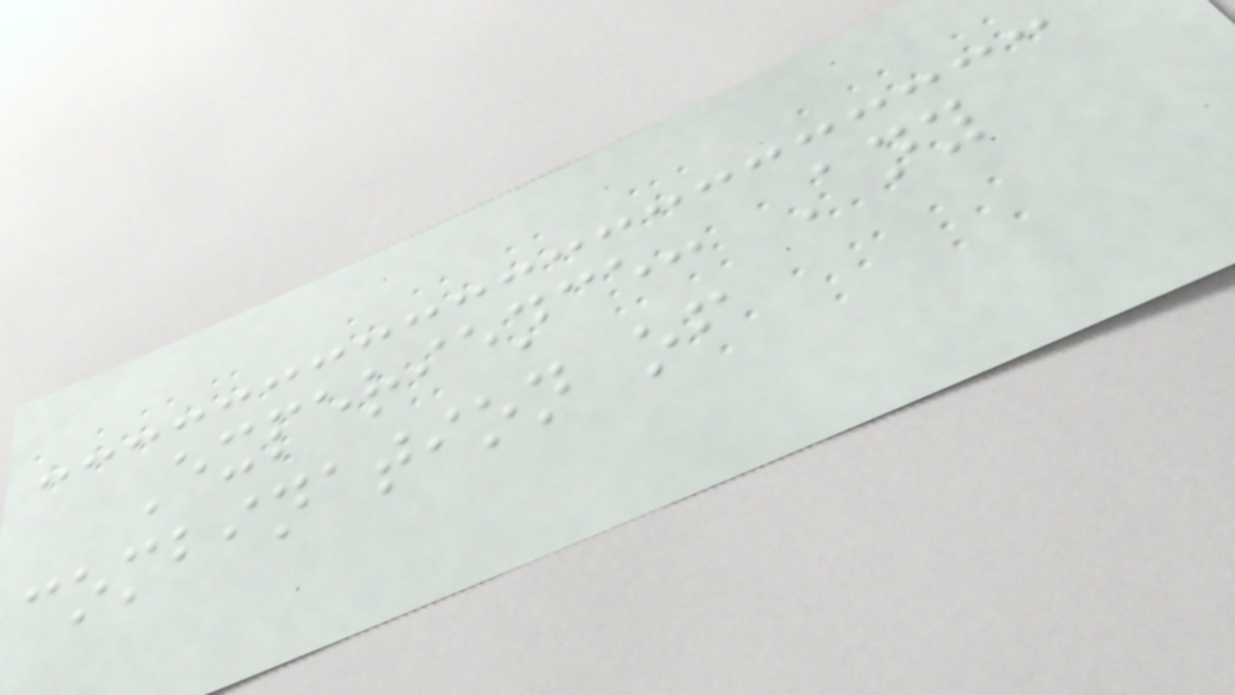Experience: Any
combination of
